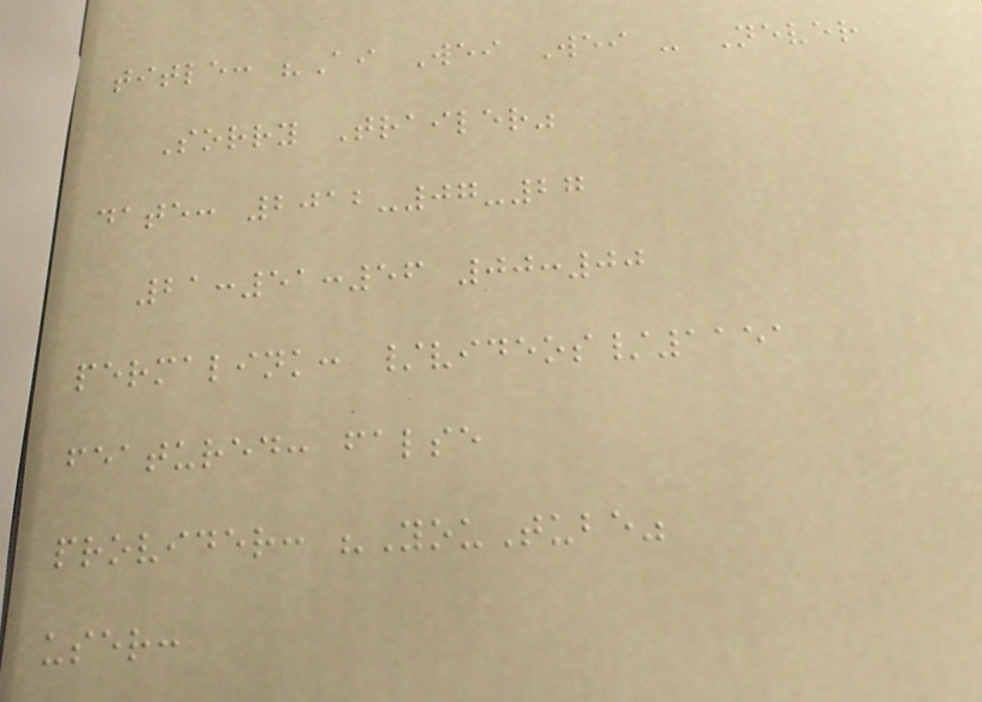title: "Ai Wei Wei - Never
Sorry Trailer"
date: 2012-07-27
21:51:56 00:00
permalink: /videos/1151
featured: false
provider: "YouTube"
user:
